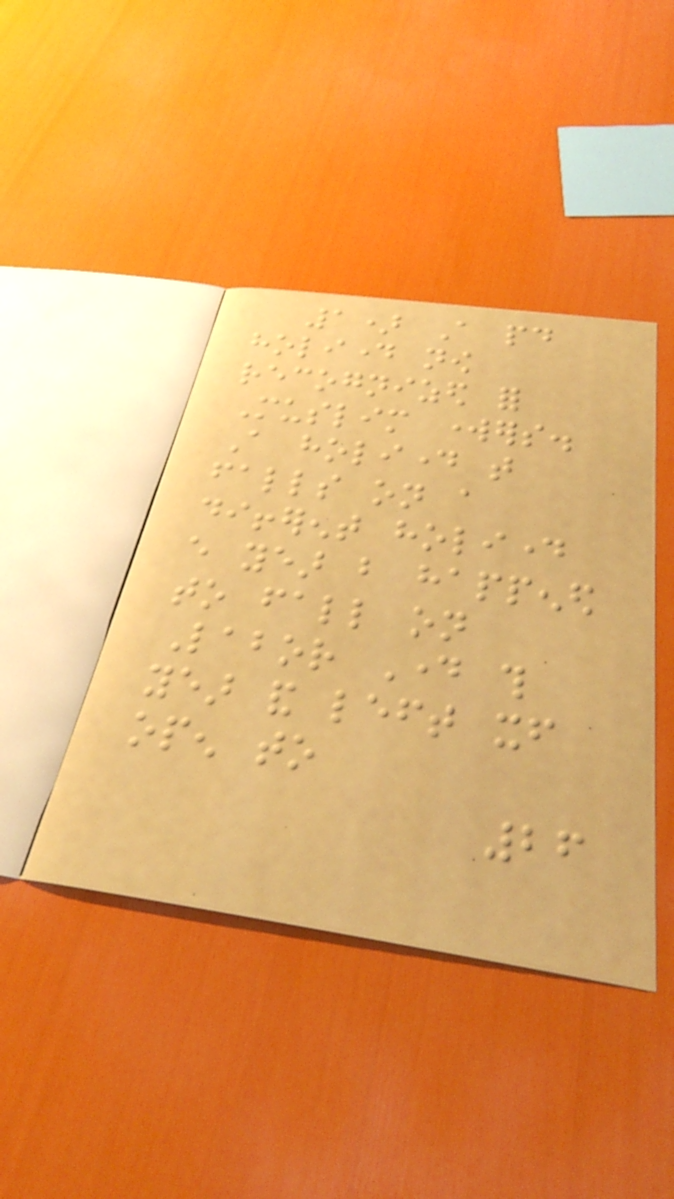1) A paid
holiday now
recognized for
Muslim workers.
A holiday that
falls on a
different holiday
every year but happened
to fall on
Labor Day this
year and left itself
open to
26
